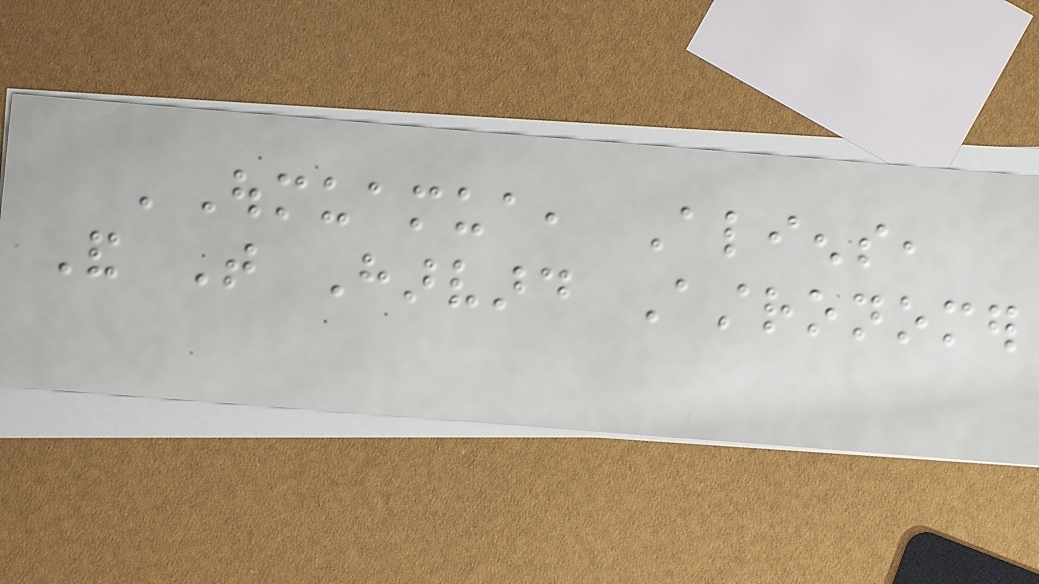'Oumuamua, Aliens,
And That Harvard Astronomer
